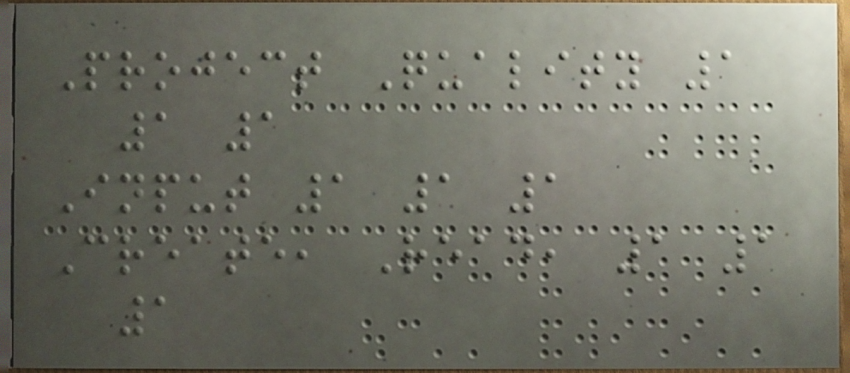Project Quality 1
1 1
Input 1 1 1
Create, Read, 1 1
1
